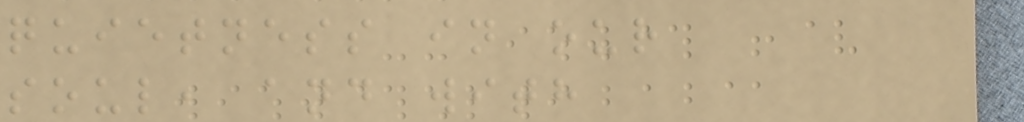quietness in our
soul, and with
